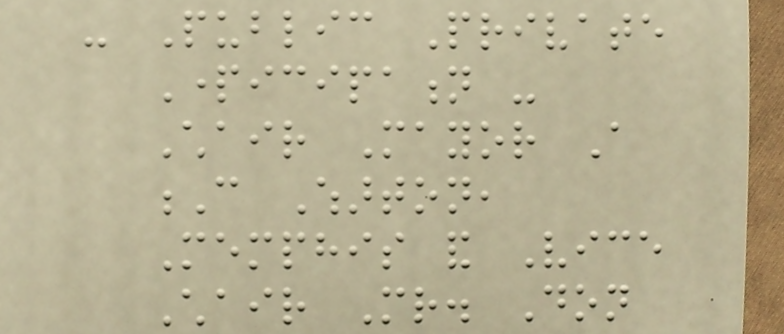- Public Private
Participation -
Chair Mayor A
C Wharton,
Memphis and Vice
Chair Mr. Don
